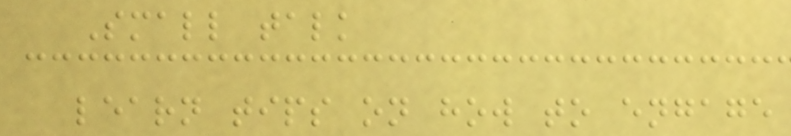Small talk
learn tips on how to engage
